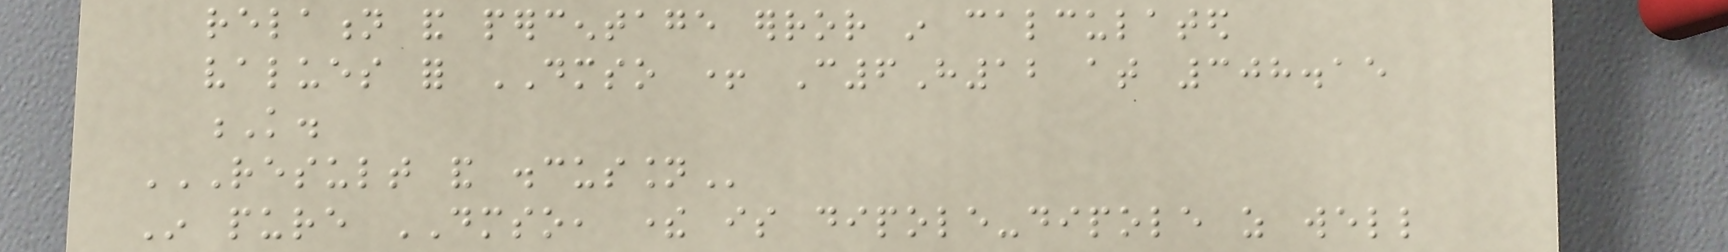relation and percentage error in calculated
values for DMSO + C6H12 at 308.15
K.
RESULT AND DISCUSSION
In pure DMSO, there is dipole-dipole as well
